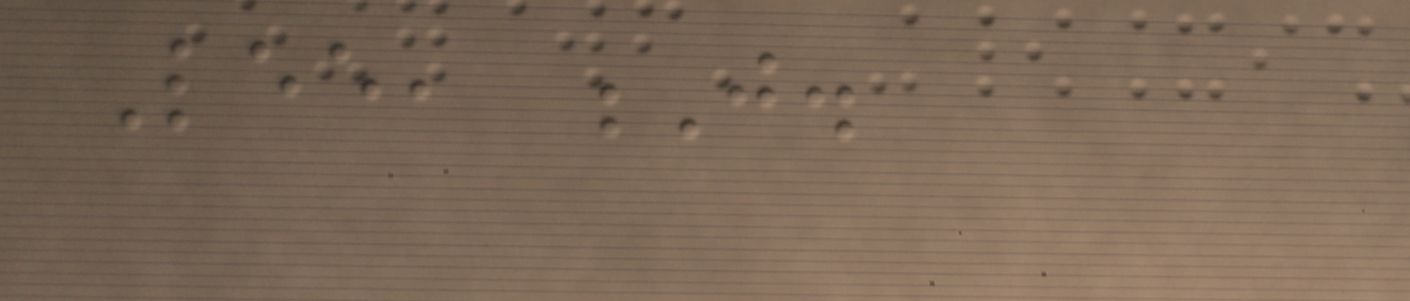Lee, J.
